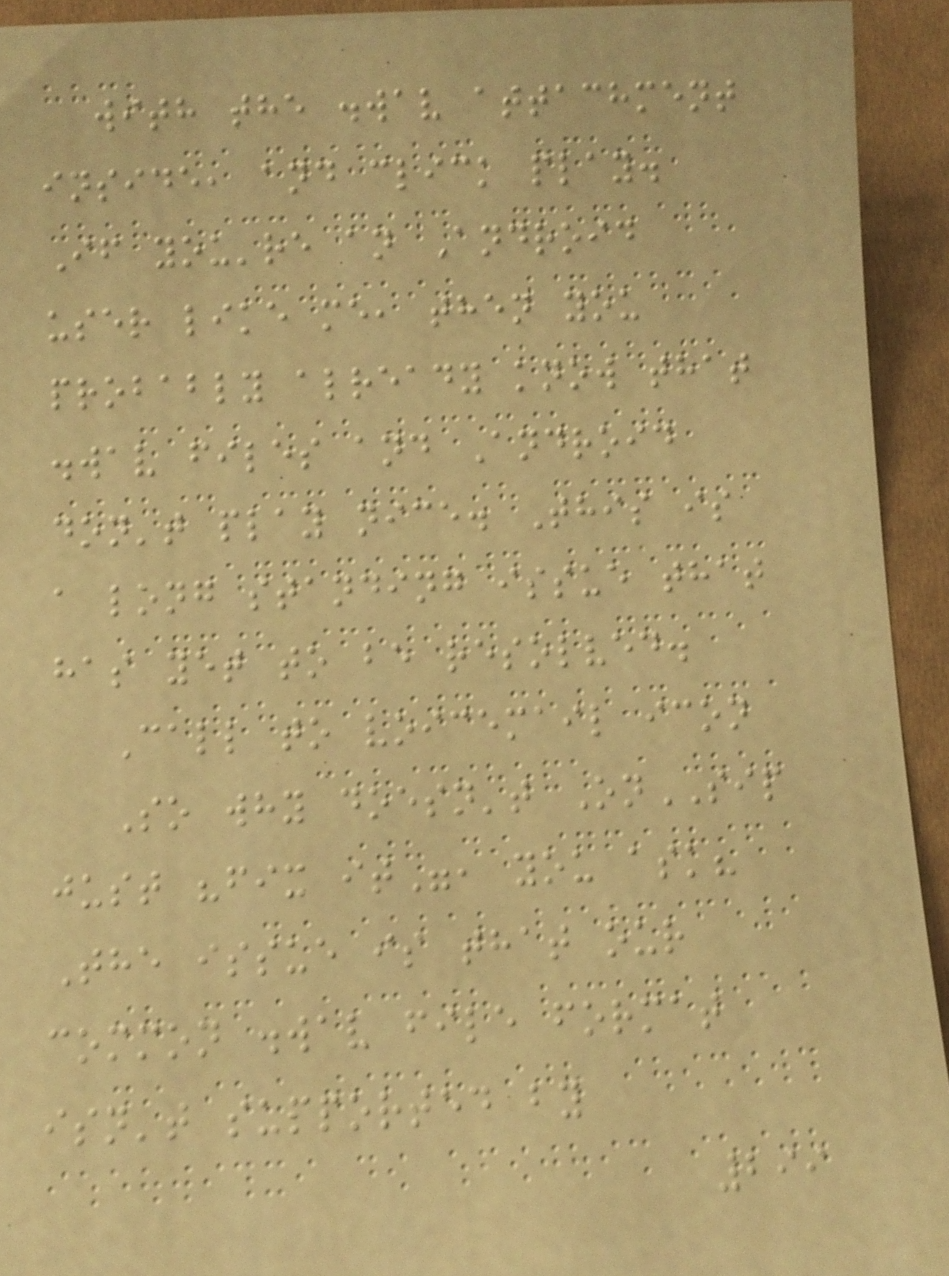with the .wav attachment
inside, and click play.
If you're an Android
user like me, then you
probably already know that
.wav files and Android
don't play nice. This is
a long standing issue that
has yet to be resolved.
Call to voicemail icon
So why doesn't OnSIP
just "fix it", you ask?
The issue is that our
common .wav file format
isn't supported by
299
